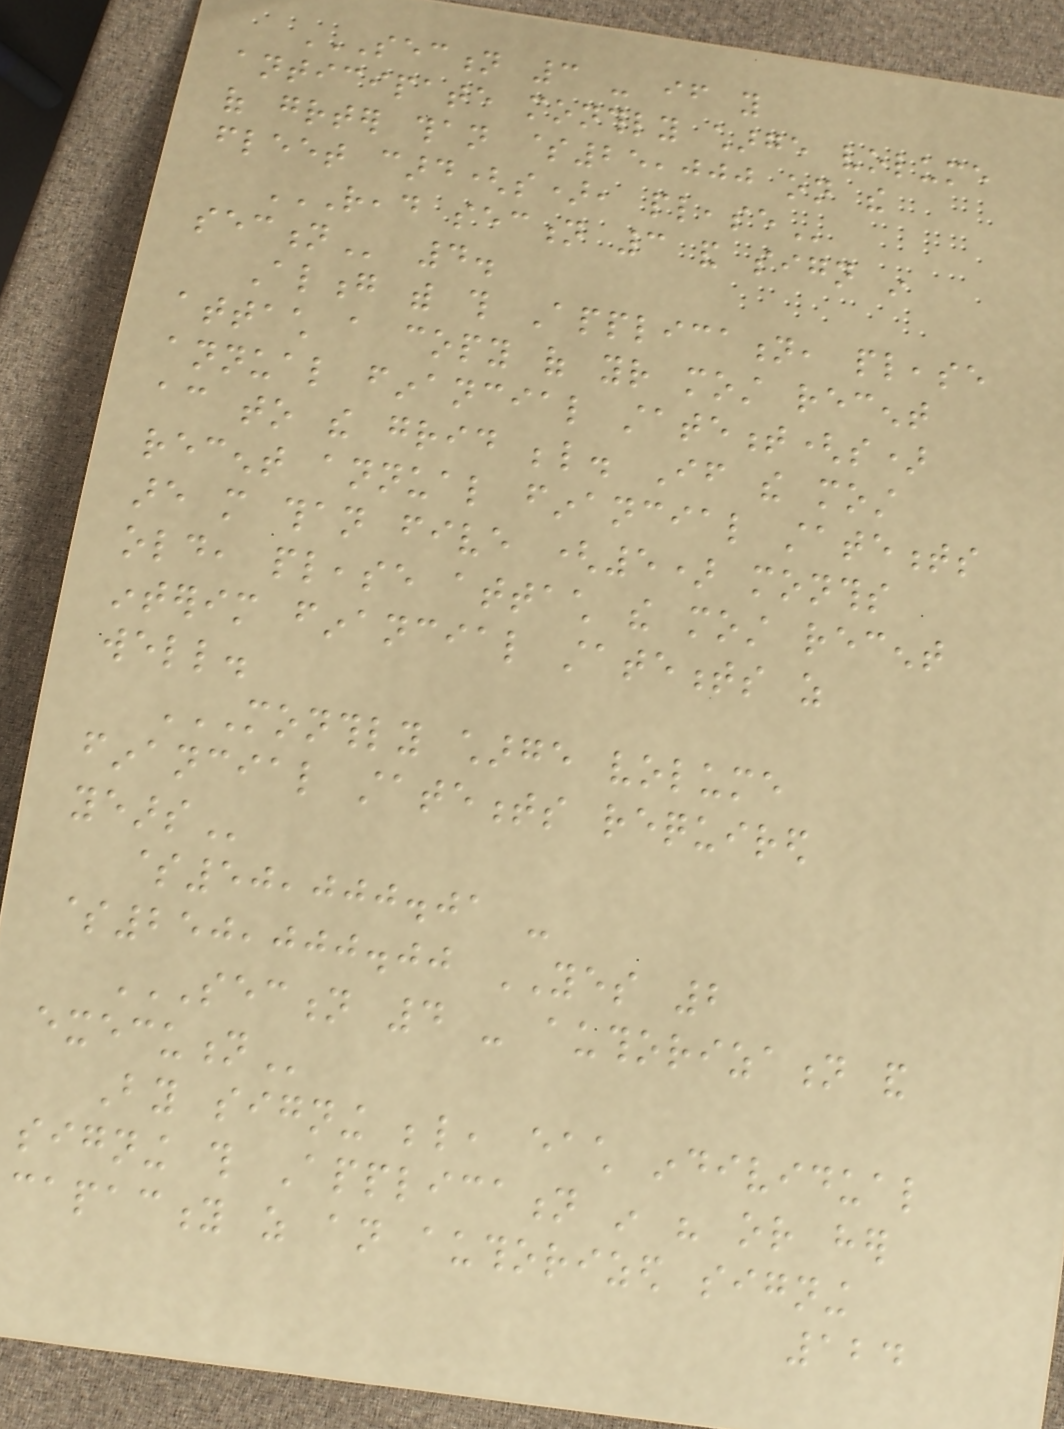SECTION 3 - IF YOU
ANTICIPATE MONTHLY CHARGE VOLUME
OF GREATER THAN $25,000 ON THE
FLEET CARD(S), PLEASE
READ SECTION 3 AND SIGN IN
SECTION 4.
Along with this Application, please
attach a copy of your most recent
annual financial statement(s)
according to the grid below. If the most
recent annual financial statements
are more than five (5) months
old, please attach the most recent
interim financial statements as
well.
MONTHLY CHARGE VOLUME
FINANCIAL STATEMENTS REQUIRED
YEARS
$50,000.01 -
$250,000.00 YES 2
SECTION 4 - AUTHORIZATION AND
EXECUTION
By signing below, each individual
signing this Application in his or her
capacity as an authorized signing
124
